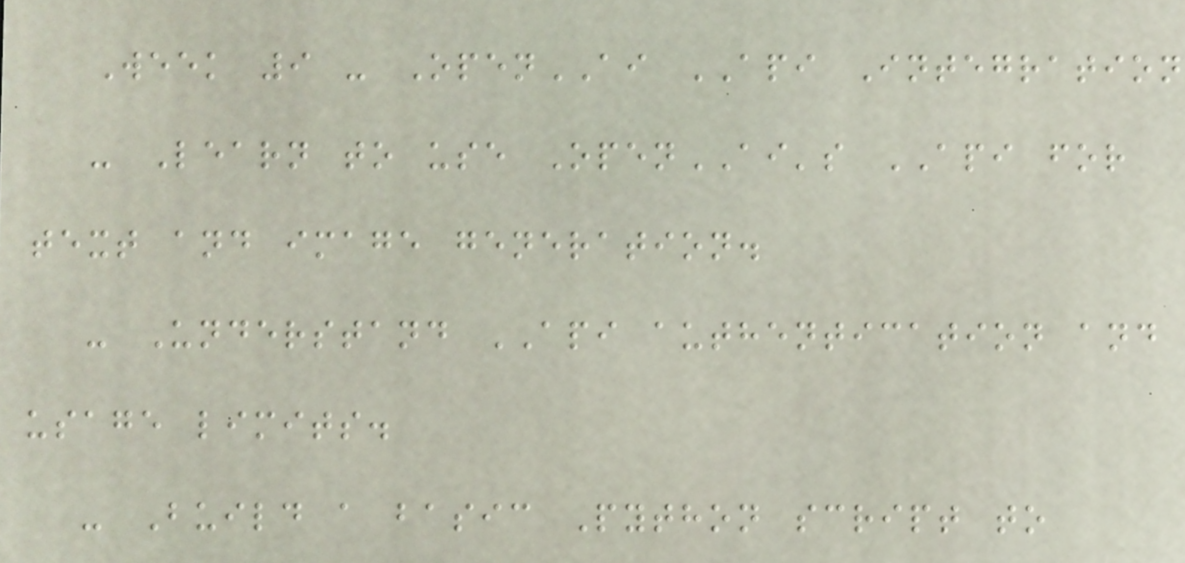Week 9 - OpenAI API Integration
- Learn to use OpenAI's API for
text and image generation.
- Understand API authentication and
usage limits.
- Build a basic Python script to
